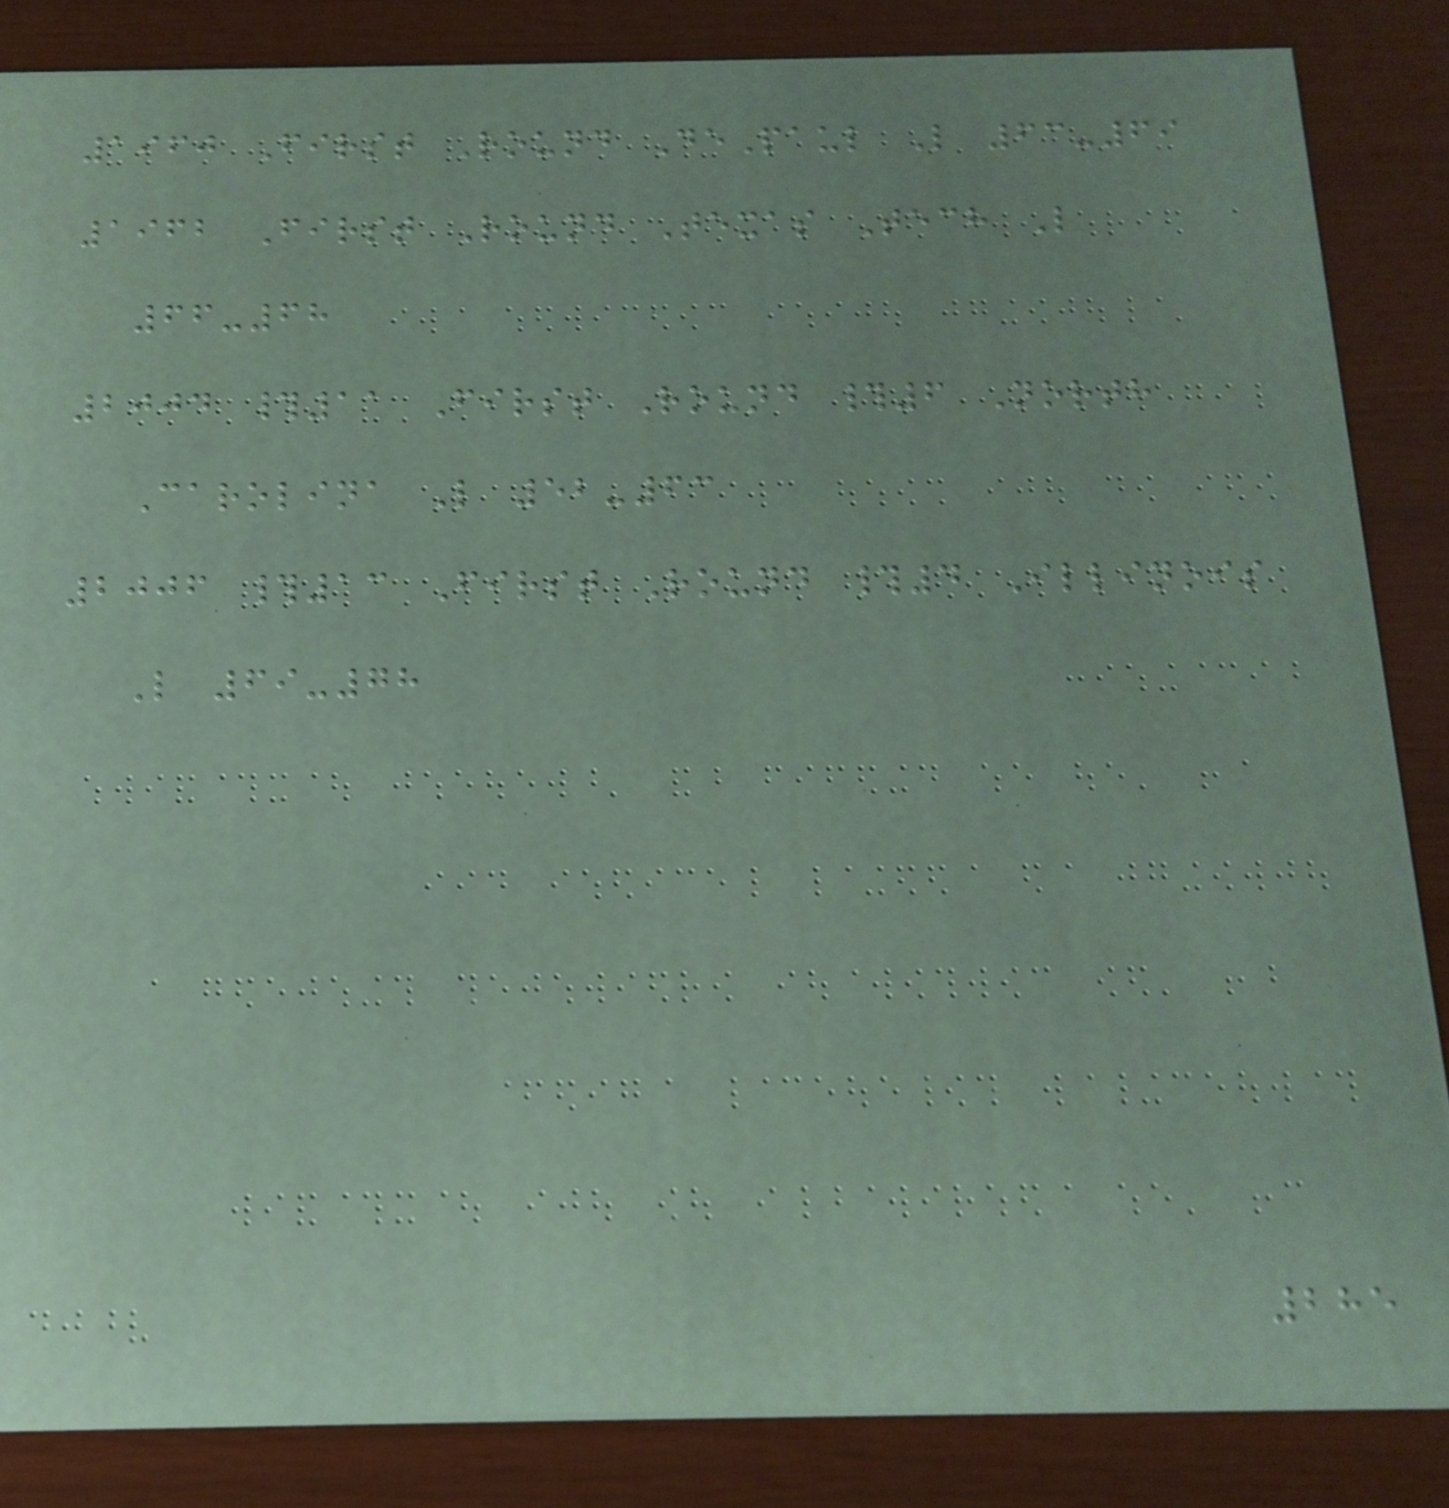1960 First Round DePaul L 63-69
1962 First Round Texas Tech L
66-68
2004 #11 First Round #6 North
Carolina L 52-63
2006 #13 First Round #4 Illinois
L 69-78
285
